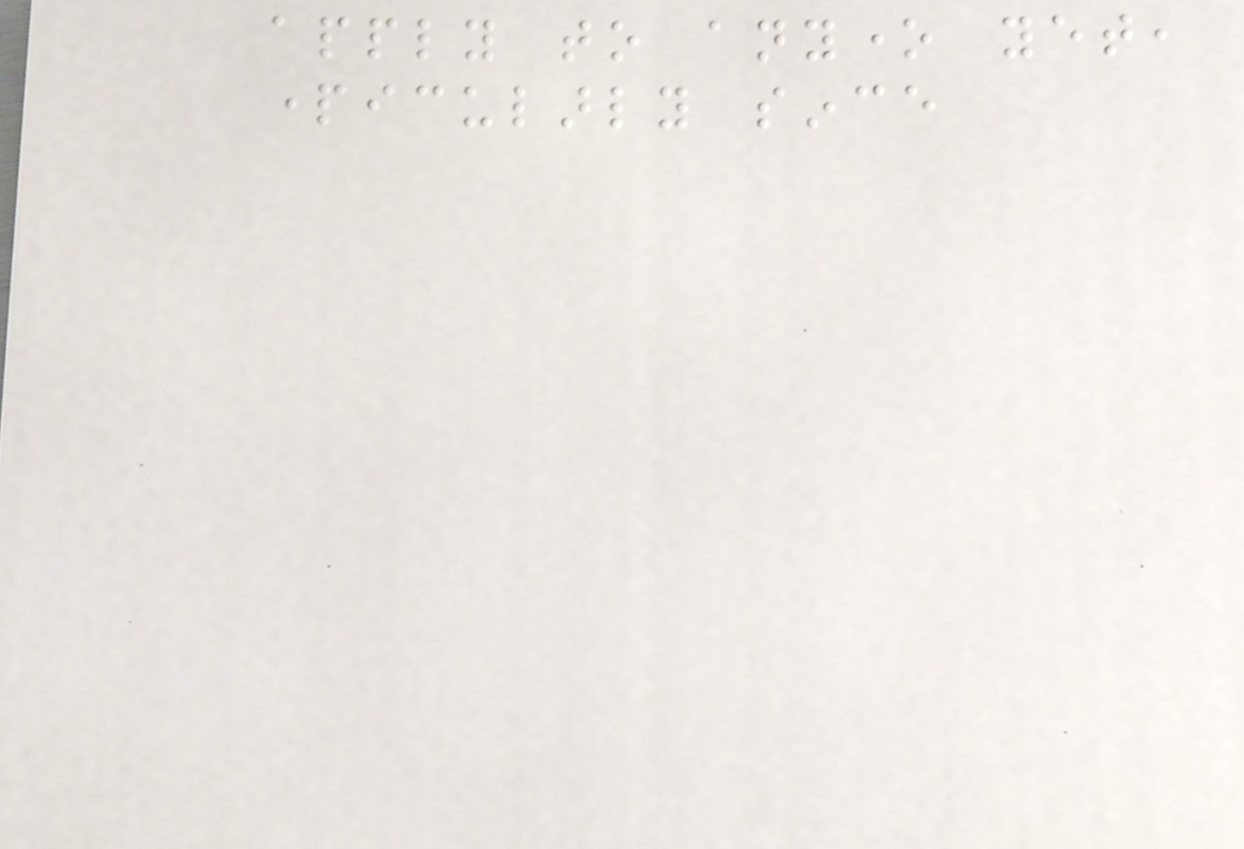apply to anyone yet,
particularly since
